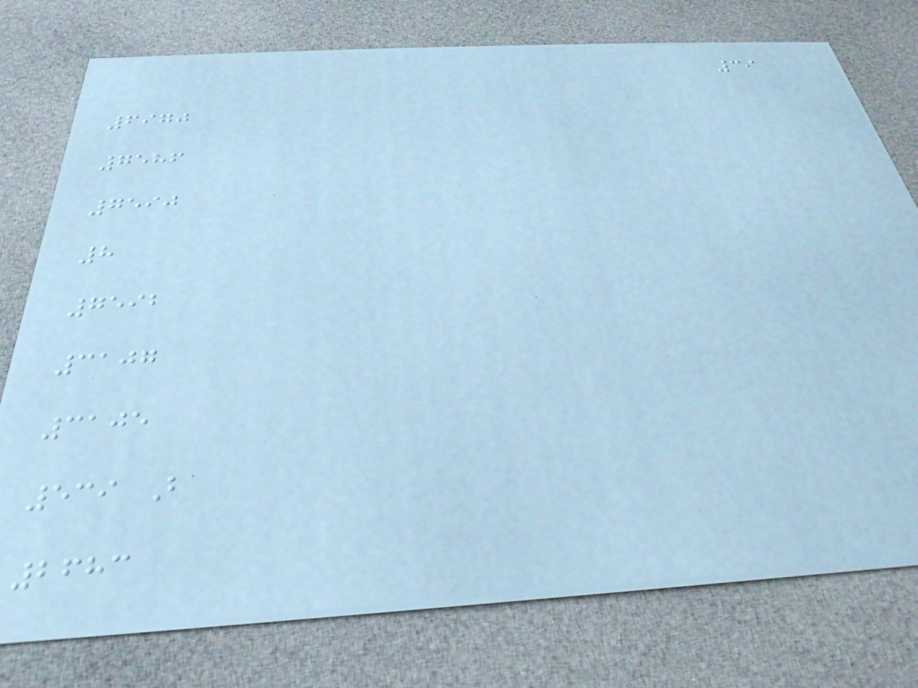39
6970
7586
7590
8
7592
3107
3105
539 B
2683
